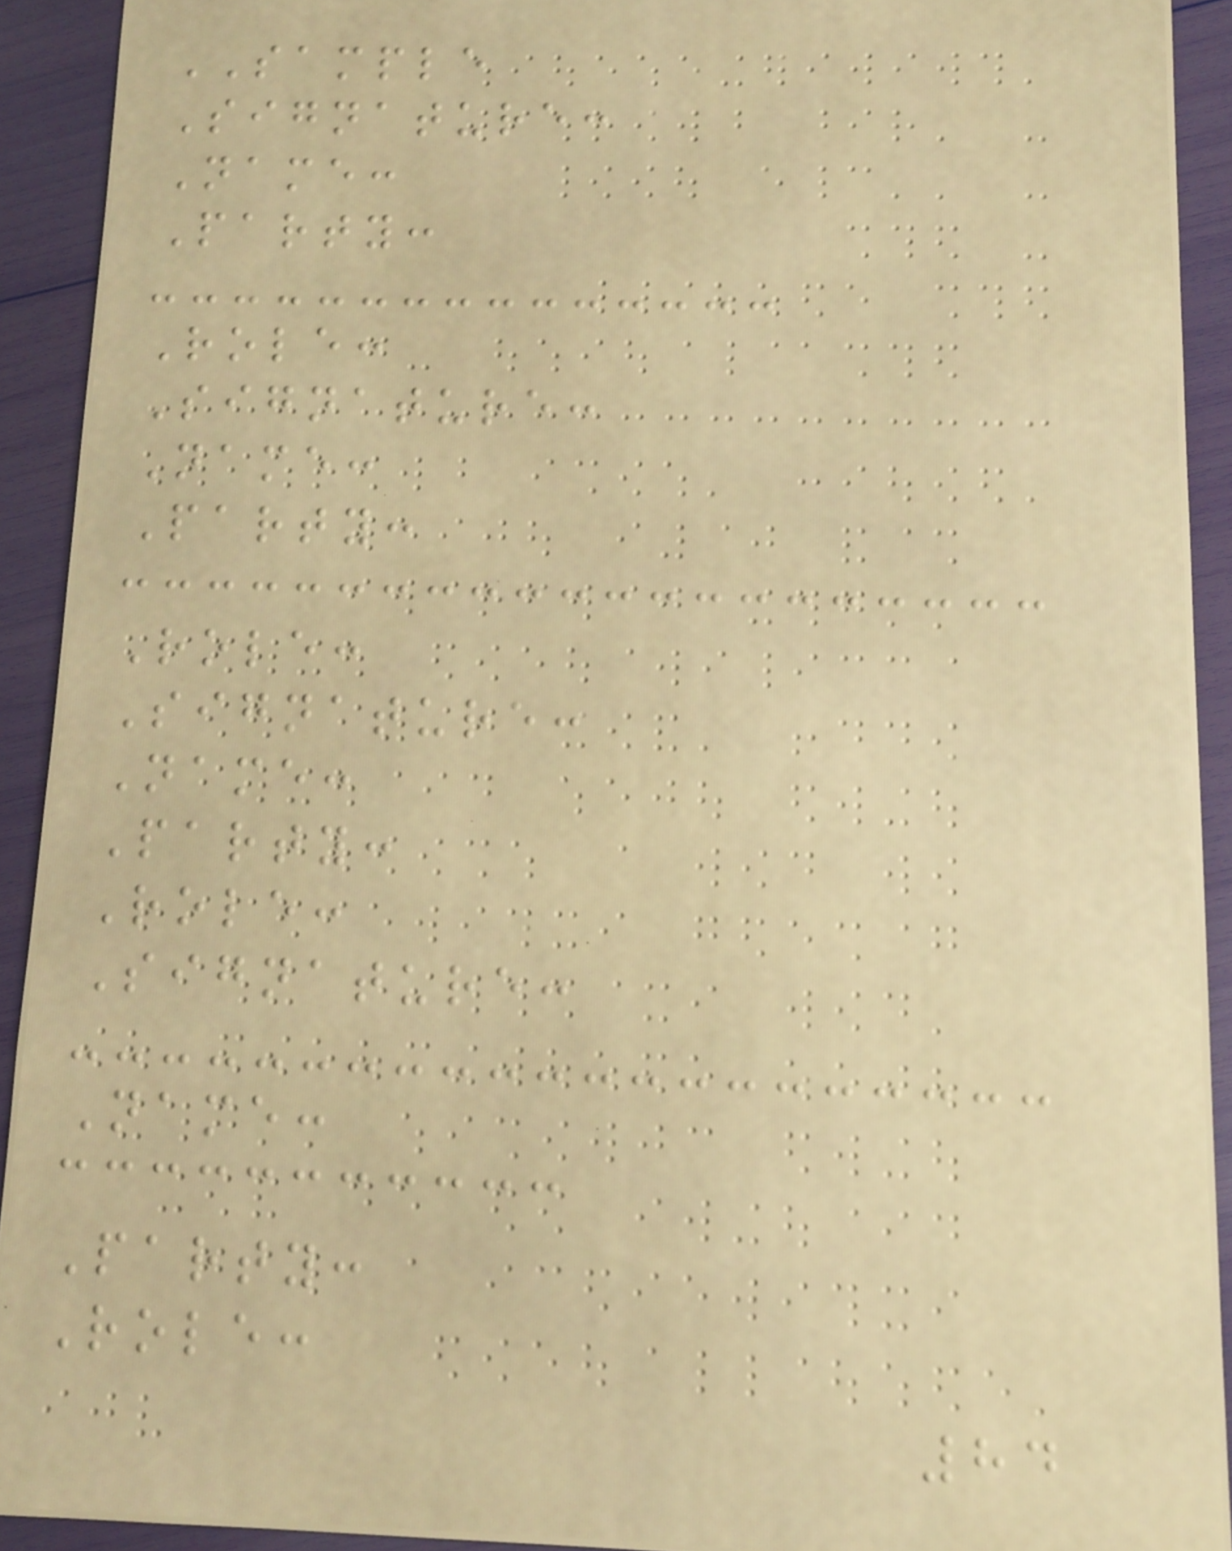SAMPLE
Signature:
Name:
Party:
Role:
Signature:
Name:
Party:
Role:
Signature:
Name:
Party:
Role:
Signature:
Name:
Party:
Role:
84
